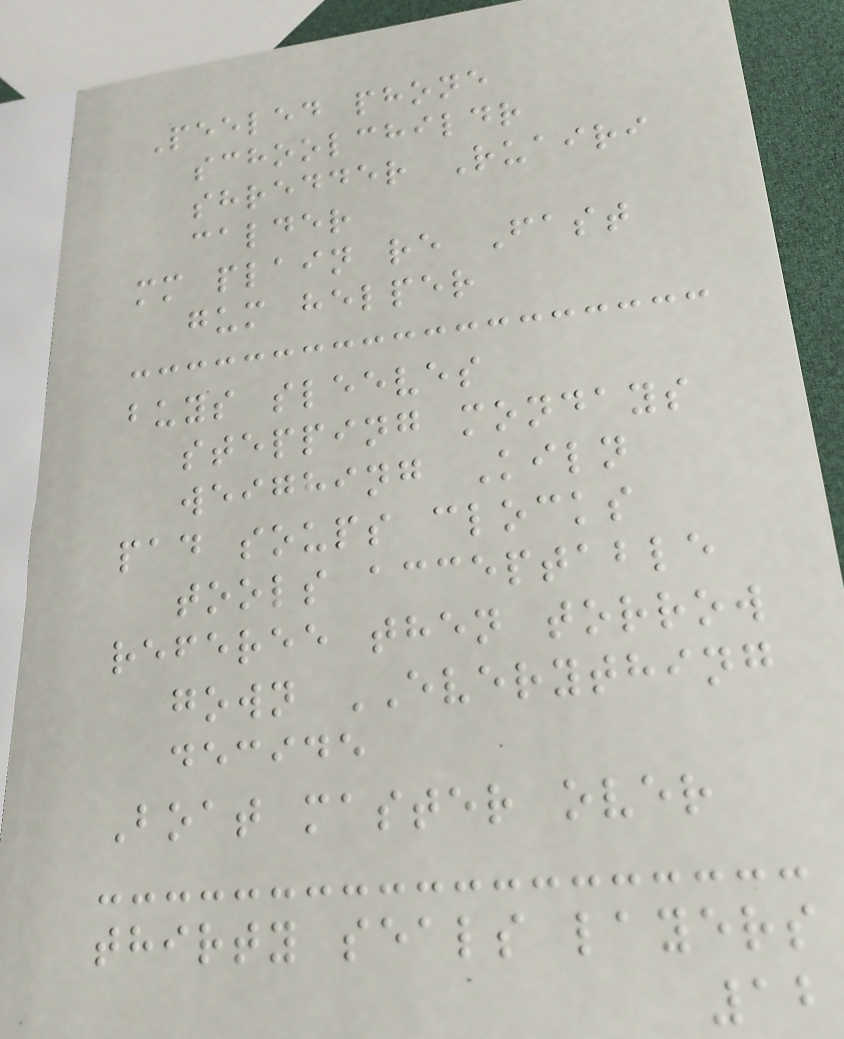Peeled phone
schoolchildr
shredder Ruairi
calder
mm plain re Fast
gum helper
buys sleeves
stepping mondays
weighing Kiln
pad soups clocks
tools acceptable
referee then torrow
gown EVERYTHING
decide
Boat master over
thirty seals layers
12
